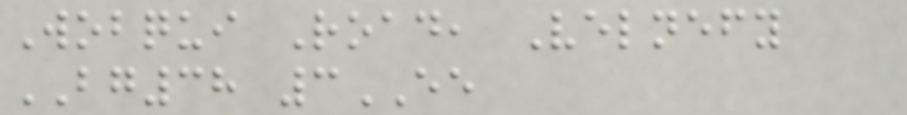Wobqui Road, Velnefy
BG38 3EE
